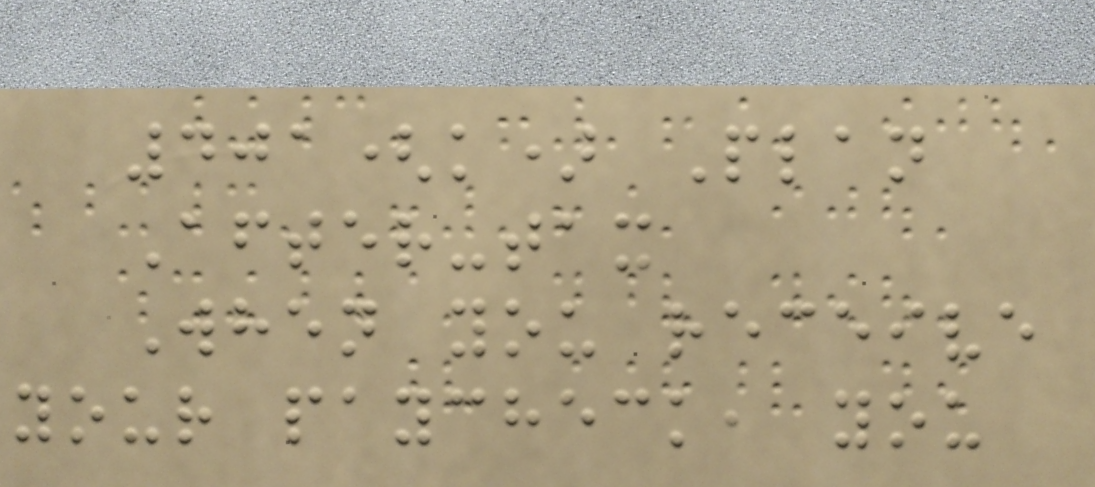401(k) Plan
After-tax
When you receive
your paycheck, you
